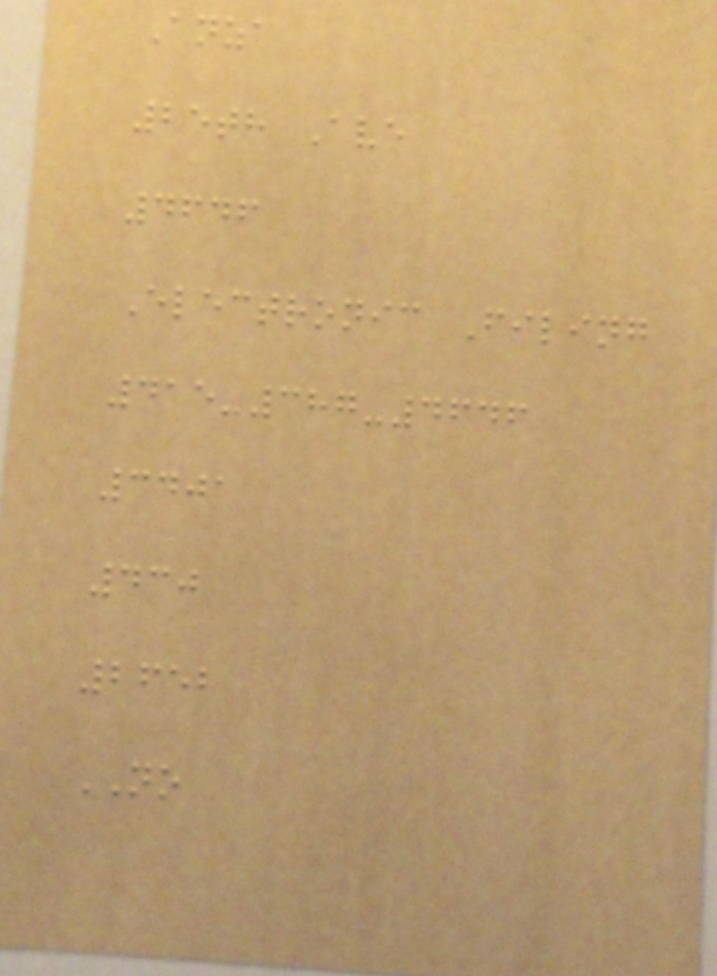Anza
25th Ave
4646
Electronic Filing
415-387-4646
3401
430
2652
NO
